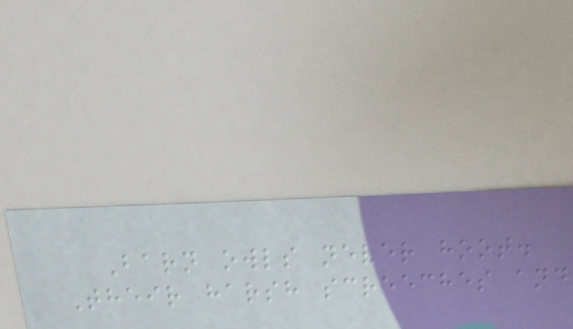Barn owls never hoot.
Their harsh screeches and
